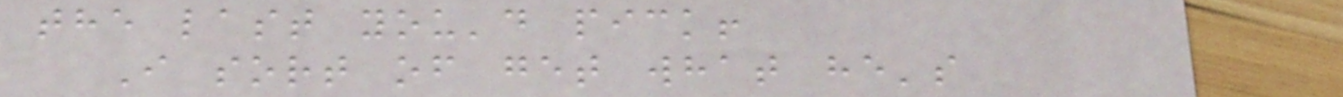the last you'd pick!
I sort of get what he's
